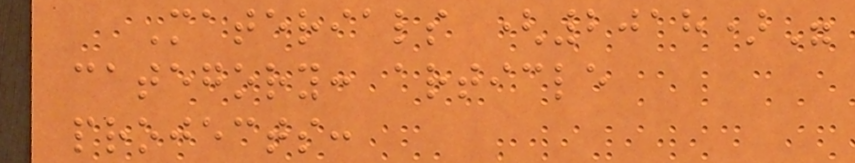Materials (2018)"
category: article
projects:
